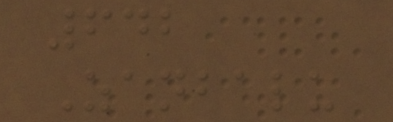642
Zanbalu
